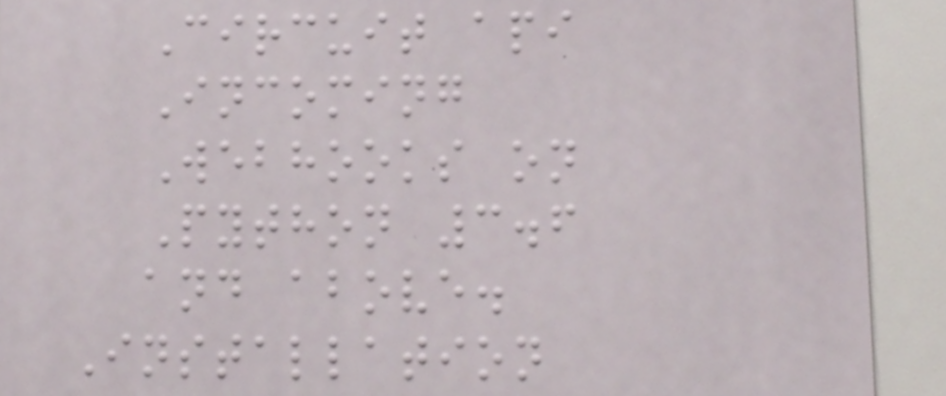Circuit api
Incoming
Webhooks on
Python 3.6
and above.
Installation
